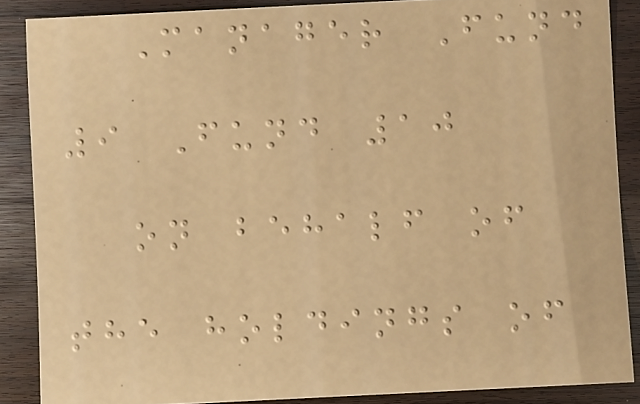Manager Fund
9 Fund 10
on behalf of
the holdings of
